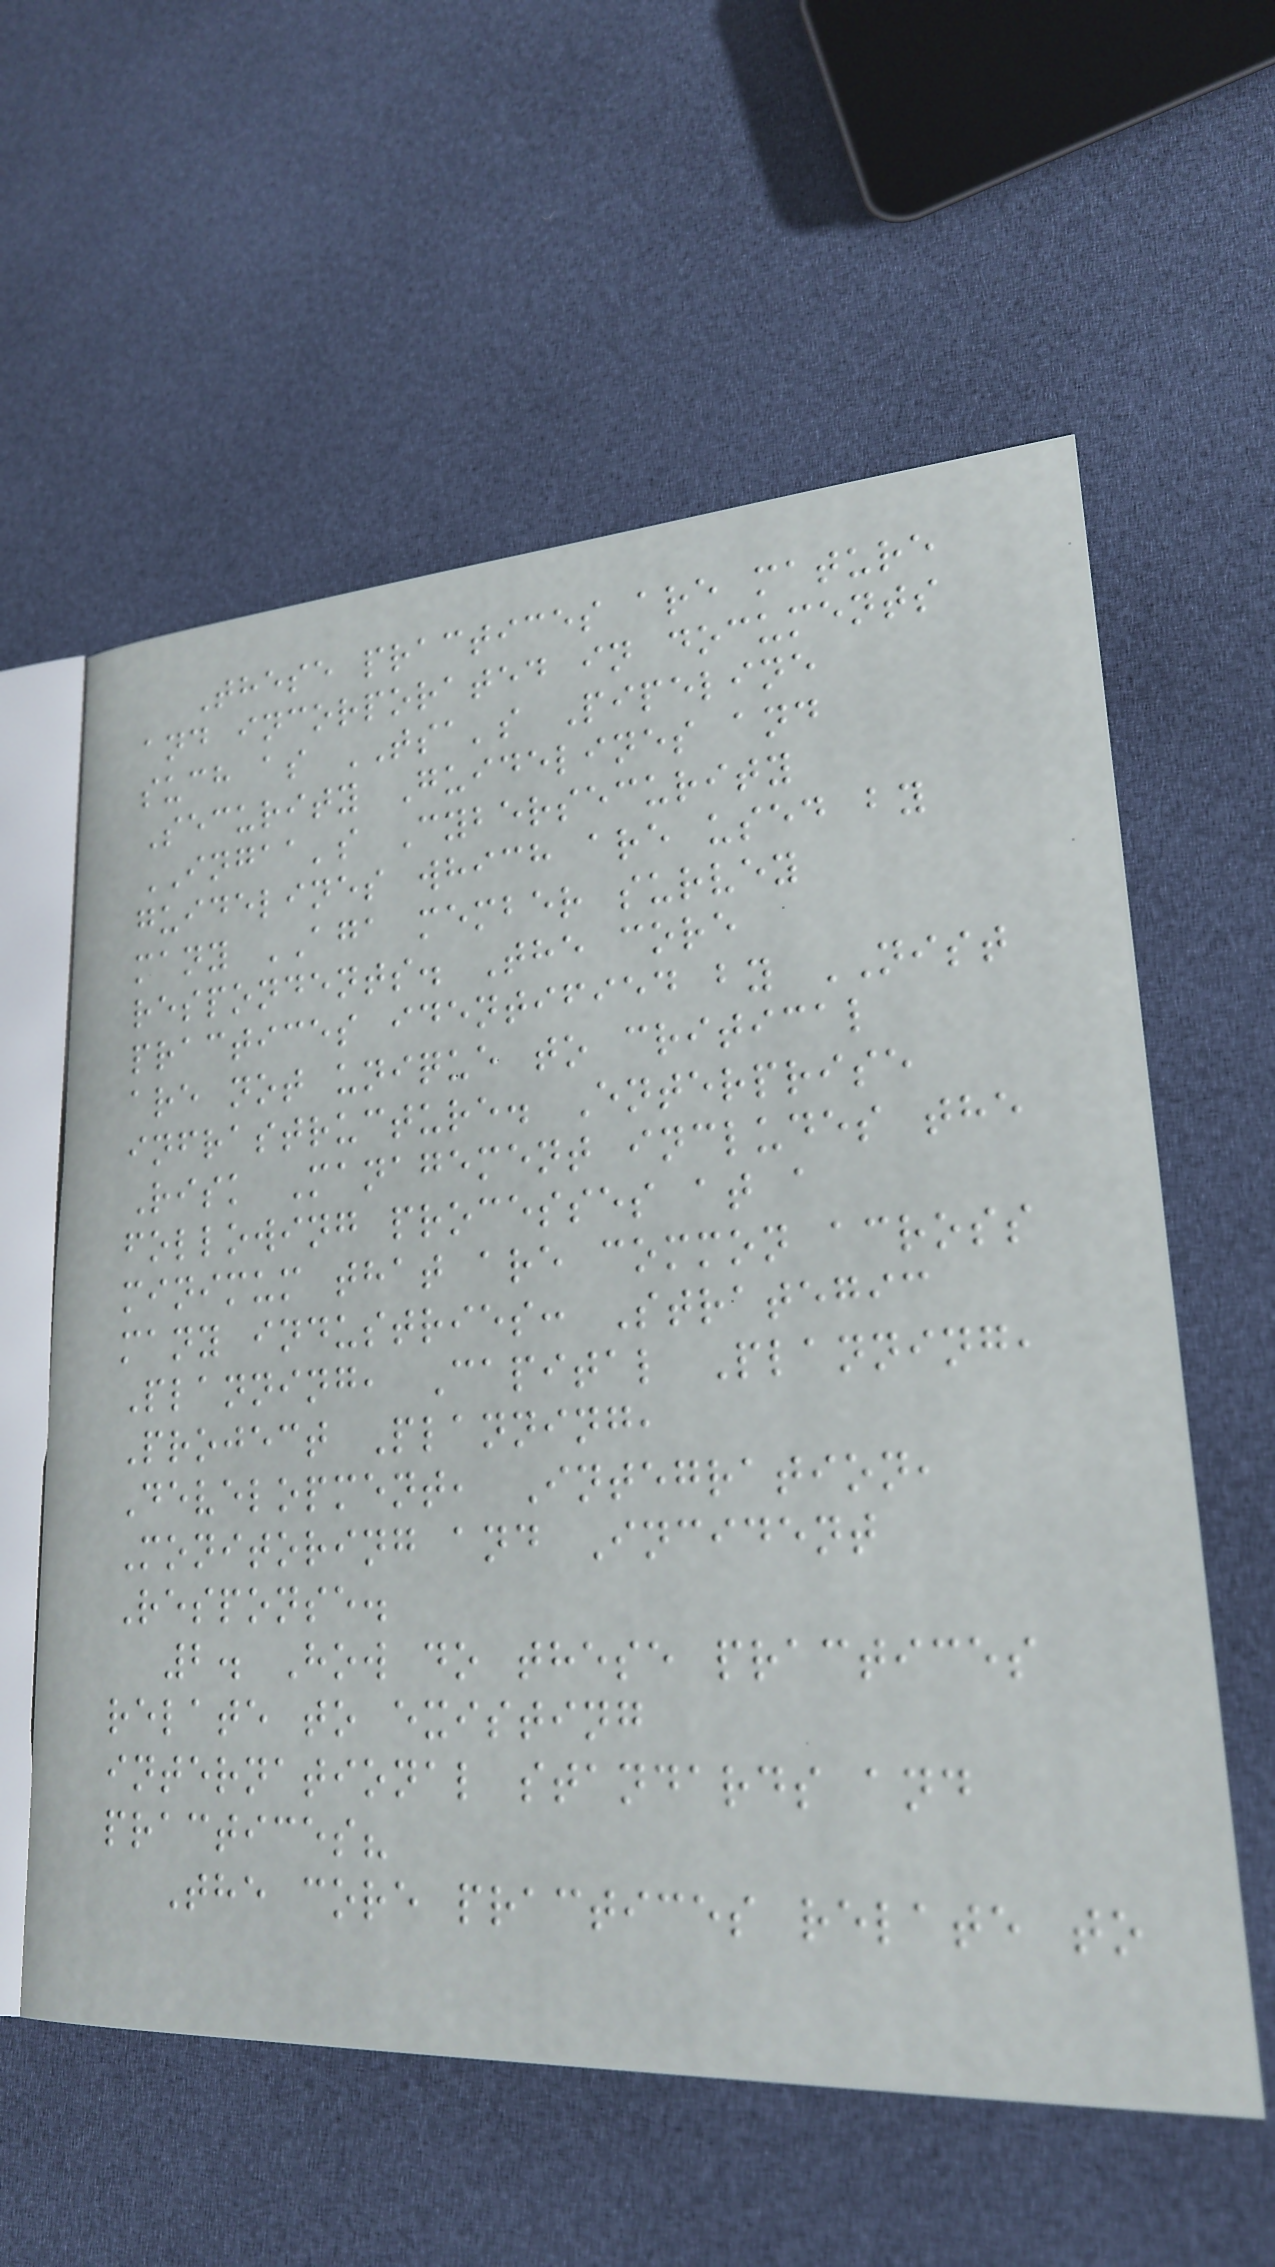These practices are mature
and incorporated in documents
such as TSA's Pipeline
Security Guidelines and
INGAA's Cybersecurity
guidelines which are used by
many AGA member survey
respondents. The core
practices identified by NIST
are not unique to critical
infrastructure. Enterprise
Risk Management includes the
following processes at a
minimum that are common across
many industries: Strategic
Planning, Capital Planning,
Project Planning,
Development, Integration,
Monitoring and Incident
Response.
2. How do these practices
relate to existing
international standards and
practices?
The core practices relate to
